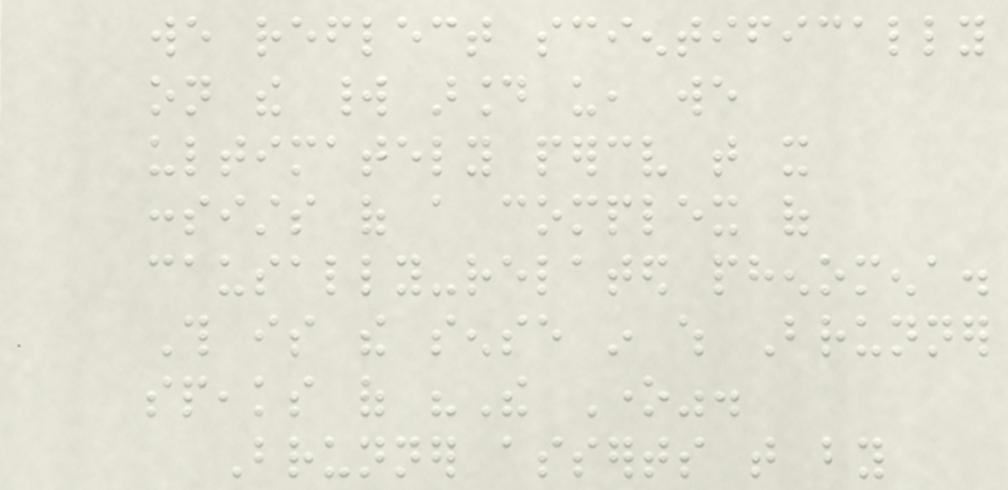we reflect scientifically
on the world around us, we
ultimately perceive that it
consists of a complex of
causally-related phenomena.
This is the sense in which Brunner
speaks of "The One".
Brunner asserts that by
